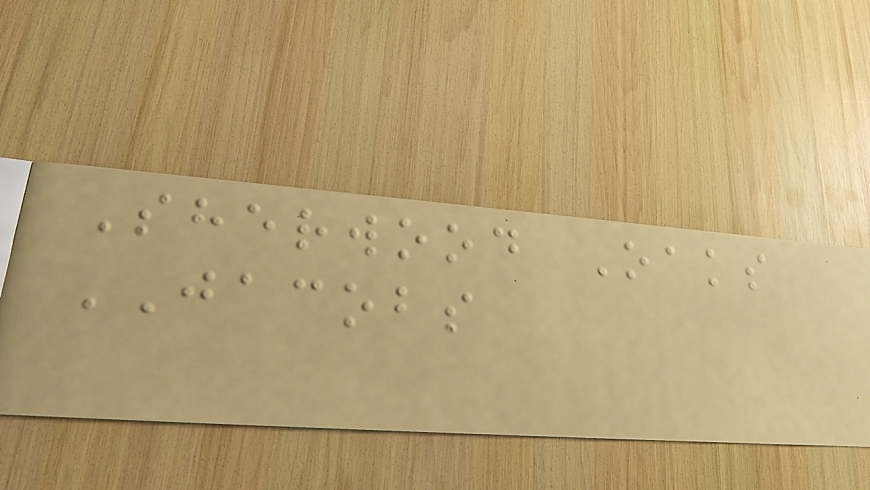Sherwood Oaks
JACOBS
